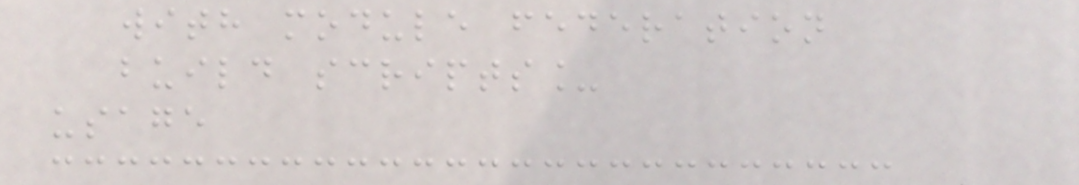with module federation
build scripts_
usage
